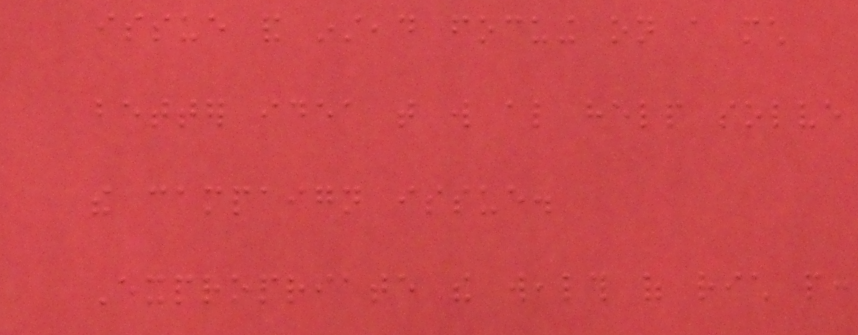issue and instead focuing on a much
better idea that will also help solve
the campaign issue.
Expropriate the wealth of rich people:
